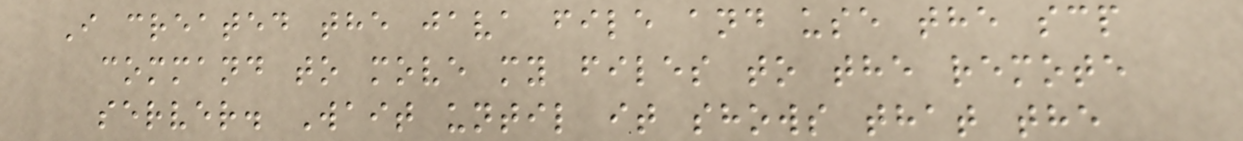I created the java file and use the scp
command to move my files to the remote
server. Wait until it shows that the
